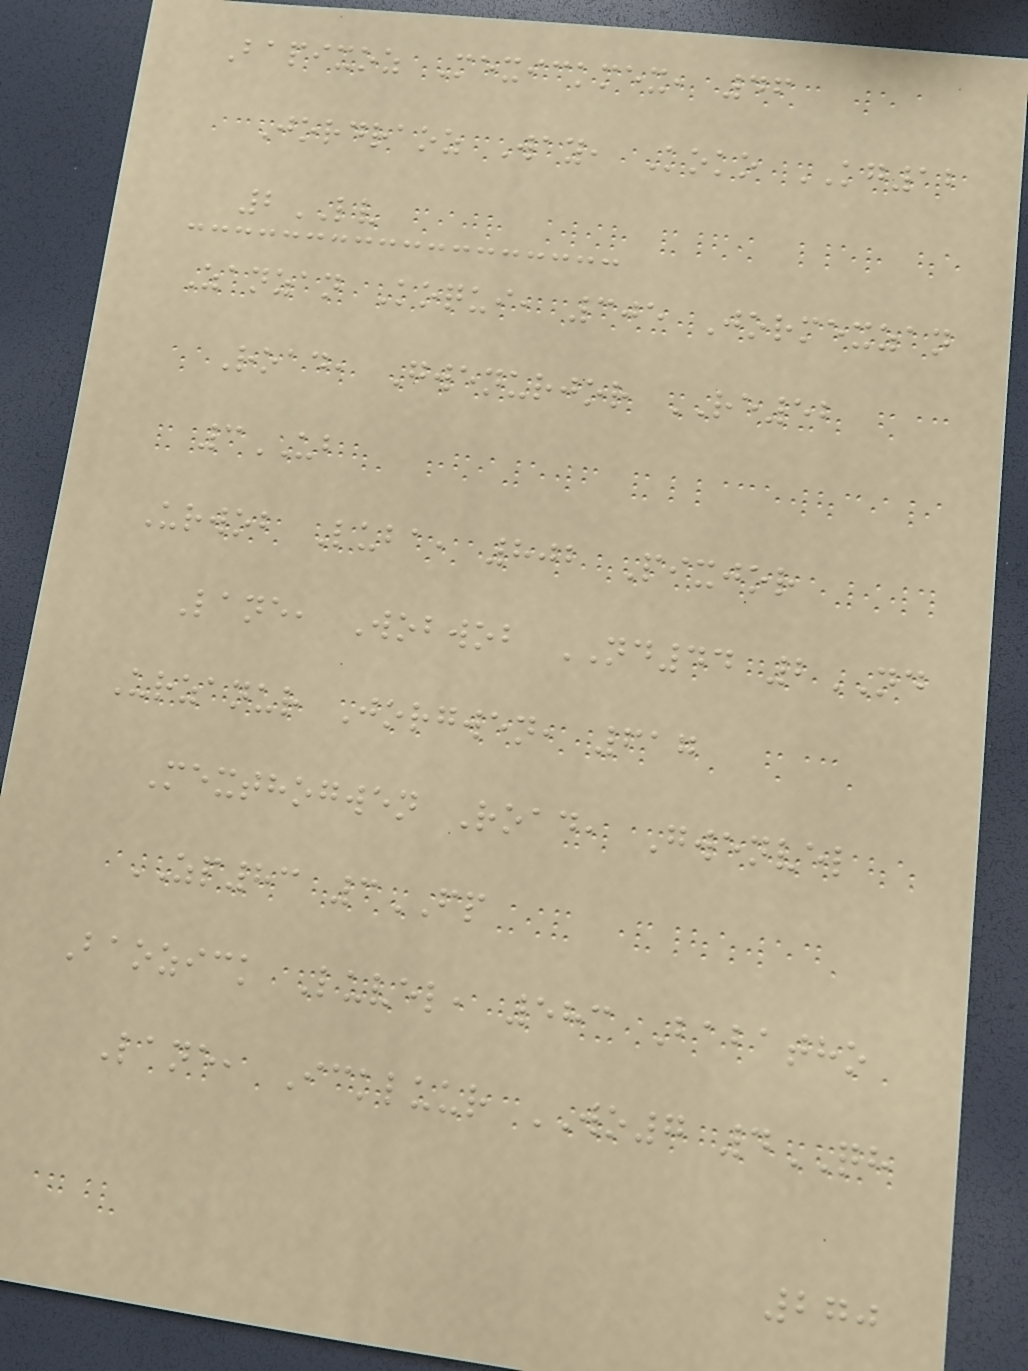Bapixoz Mexickmex, 46
Jordraoz Way, Koko KG12
2LV
Zanzan Koqui, 305 Jormexzan
Road, Gwenurjor RE52
3UB
Urwob Luba, 802 Pixjor
Lane, Wobwob ND44 2ND
Urzanur Jorgwen, 617
Mexthogwen Road, Gwenvel
ZP83 3FP
Baozick Luvel, 583 Babatho
Lane, Ickluur WO7 4QH
270
